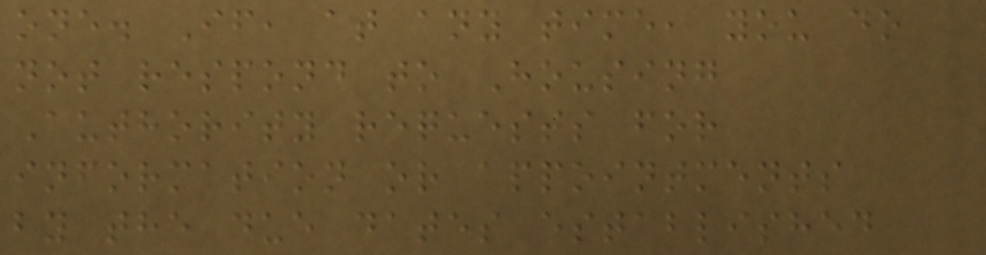one. If, at any time, you do
not respond to Housing
Authority requests for
information or appointments
by the due dates established
